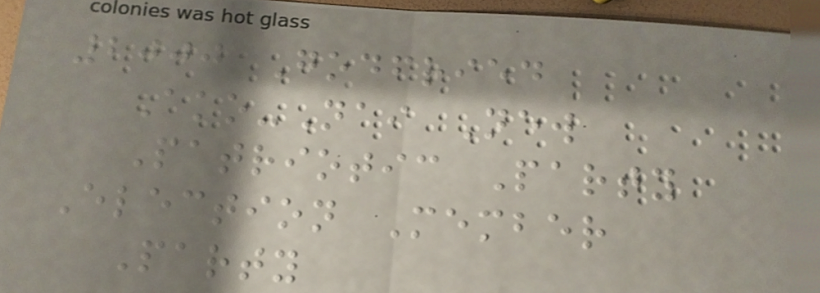2000 Godfried
Ako-Nai New
Patriotic Party
Election Member
Party
